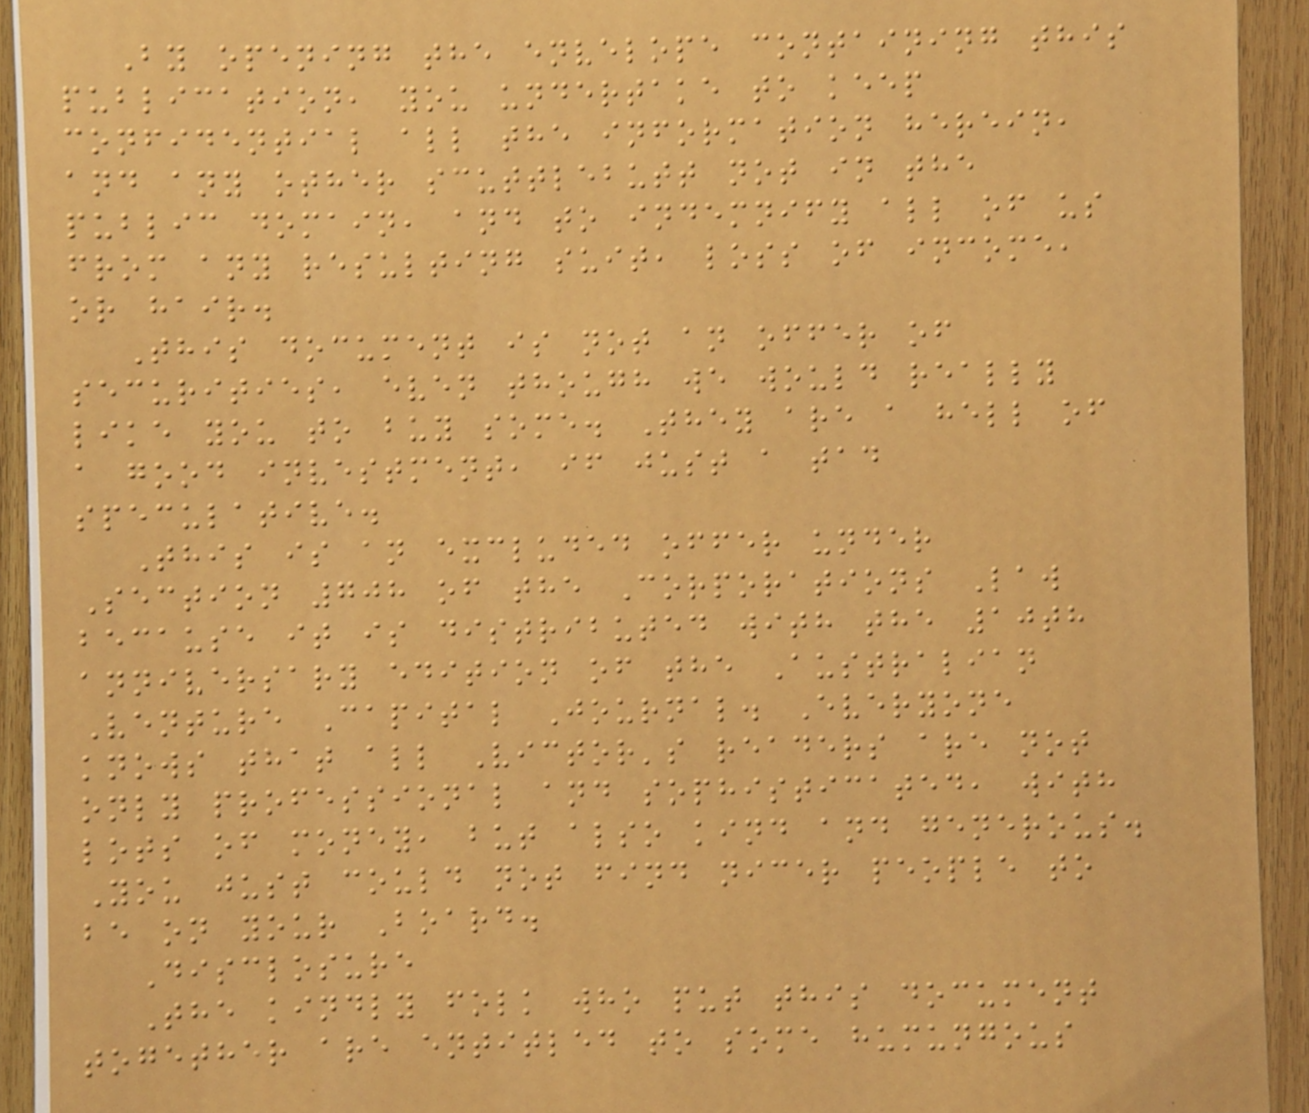By opening the envelope containing this
publication, you undertake to keep
confidential all the information herein,
and any other scuttlebutt not in the
public domain, and to indemnify all of us
from any resulting suit, loss of income,
or hair.
This document is not an offer of
securities, even though we would really
like you to buy some. They are a hell of
a good investment, if just a tad
speculative.
This is an excluded offer under
Section 708 of the Corporations Law
because it is distributed with the 10th
anniversary edition of the Australian
Venture Capital Journal. Everyone
knows that all Victor's readers are not
only professional and sophisticated, with
lots of money, but also kind and generous.
You just could not find nicer people to
be on your Board.
Disclosure
The kindly folk who put this document
together are entitled to some humungous
